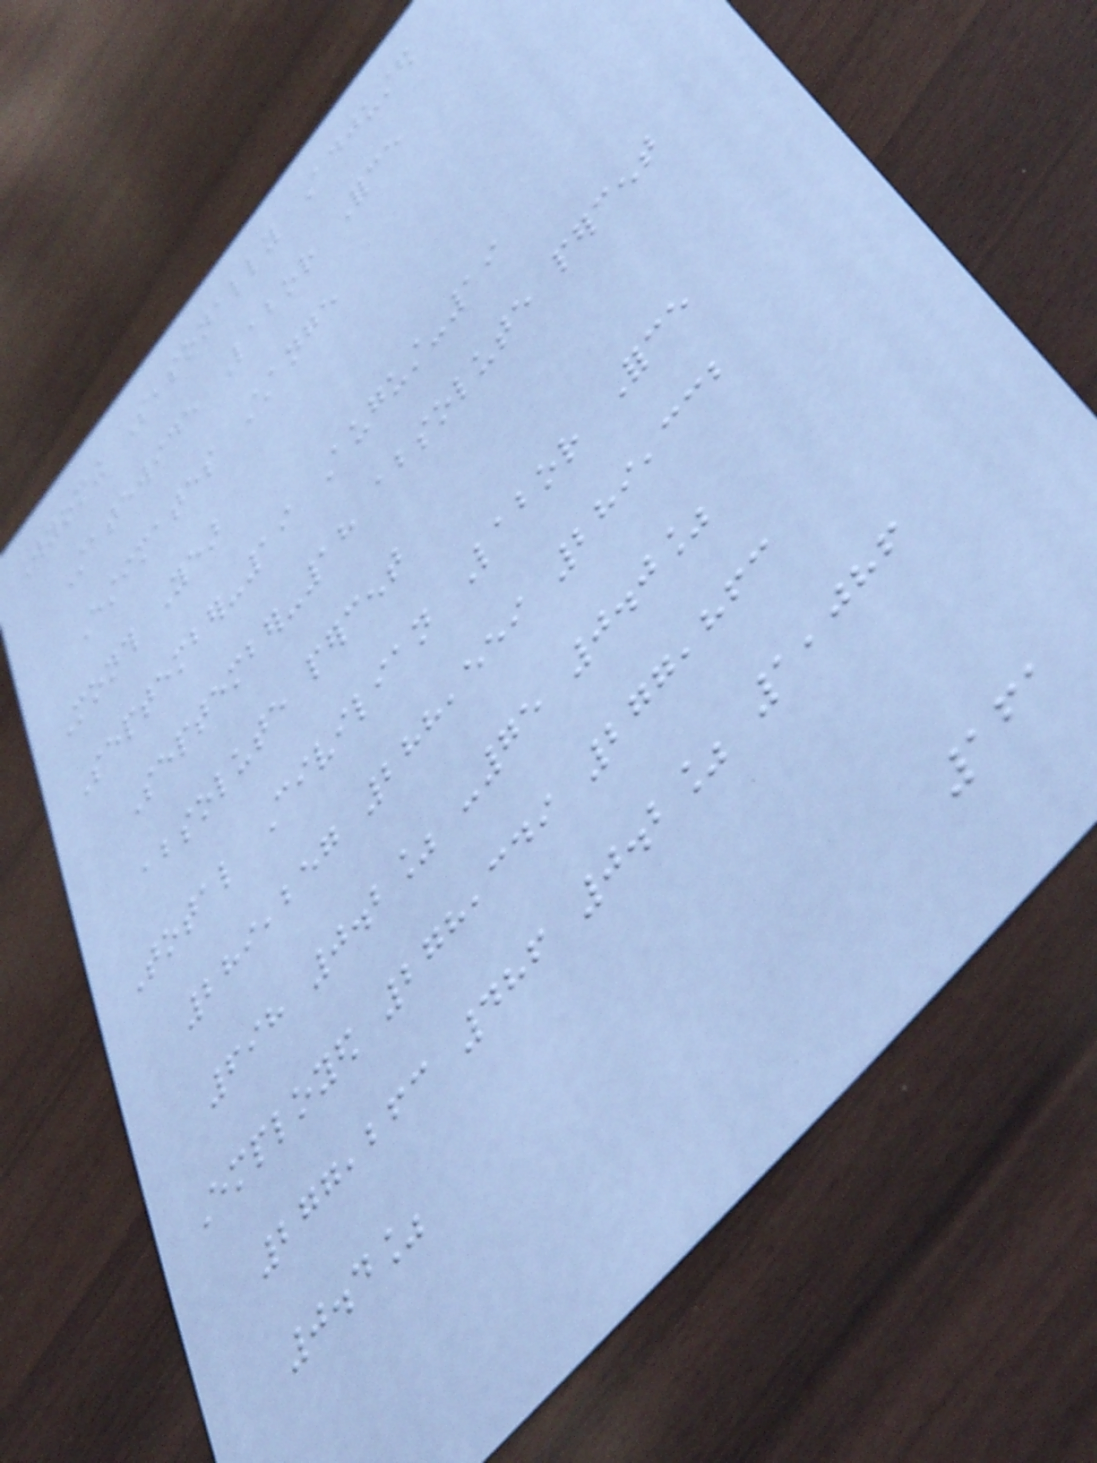Wyoming Seasonally Adjusted
Statewide Labor Force
Estimates Change
Month Year
September-19 August-19
September-18 absolute percent
absolute percent
Total Civilian Labor Force
289,257 288,559 289,332
698 0.2% -75 0.0%
Employed 278,349 277,863
277,263 486 0.2% 1,086
0.4%
161
